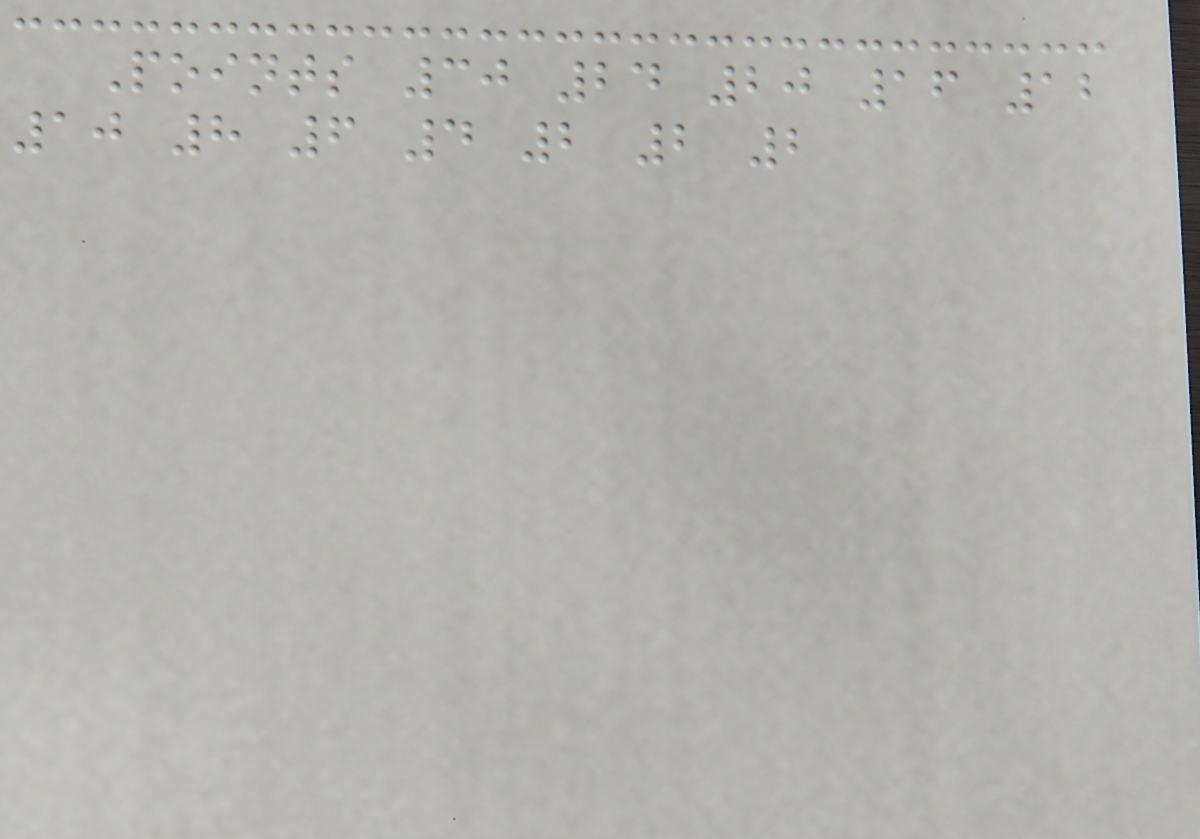Points 30 24 20 16 12
10 8 6 4 2 2 2
